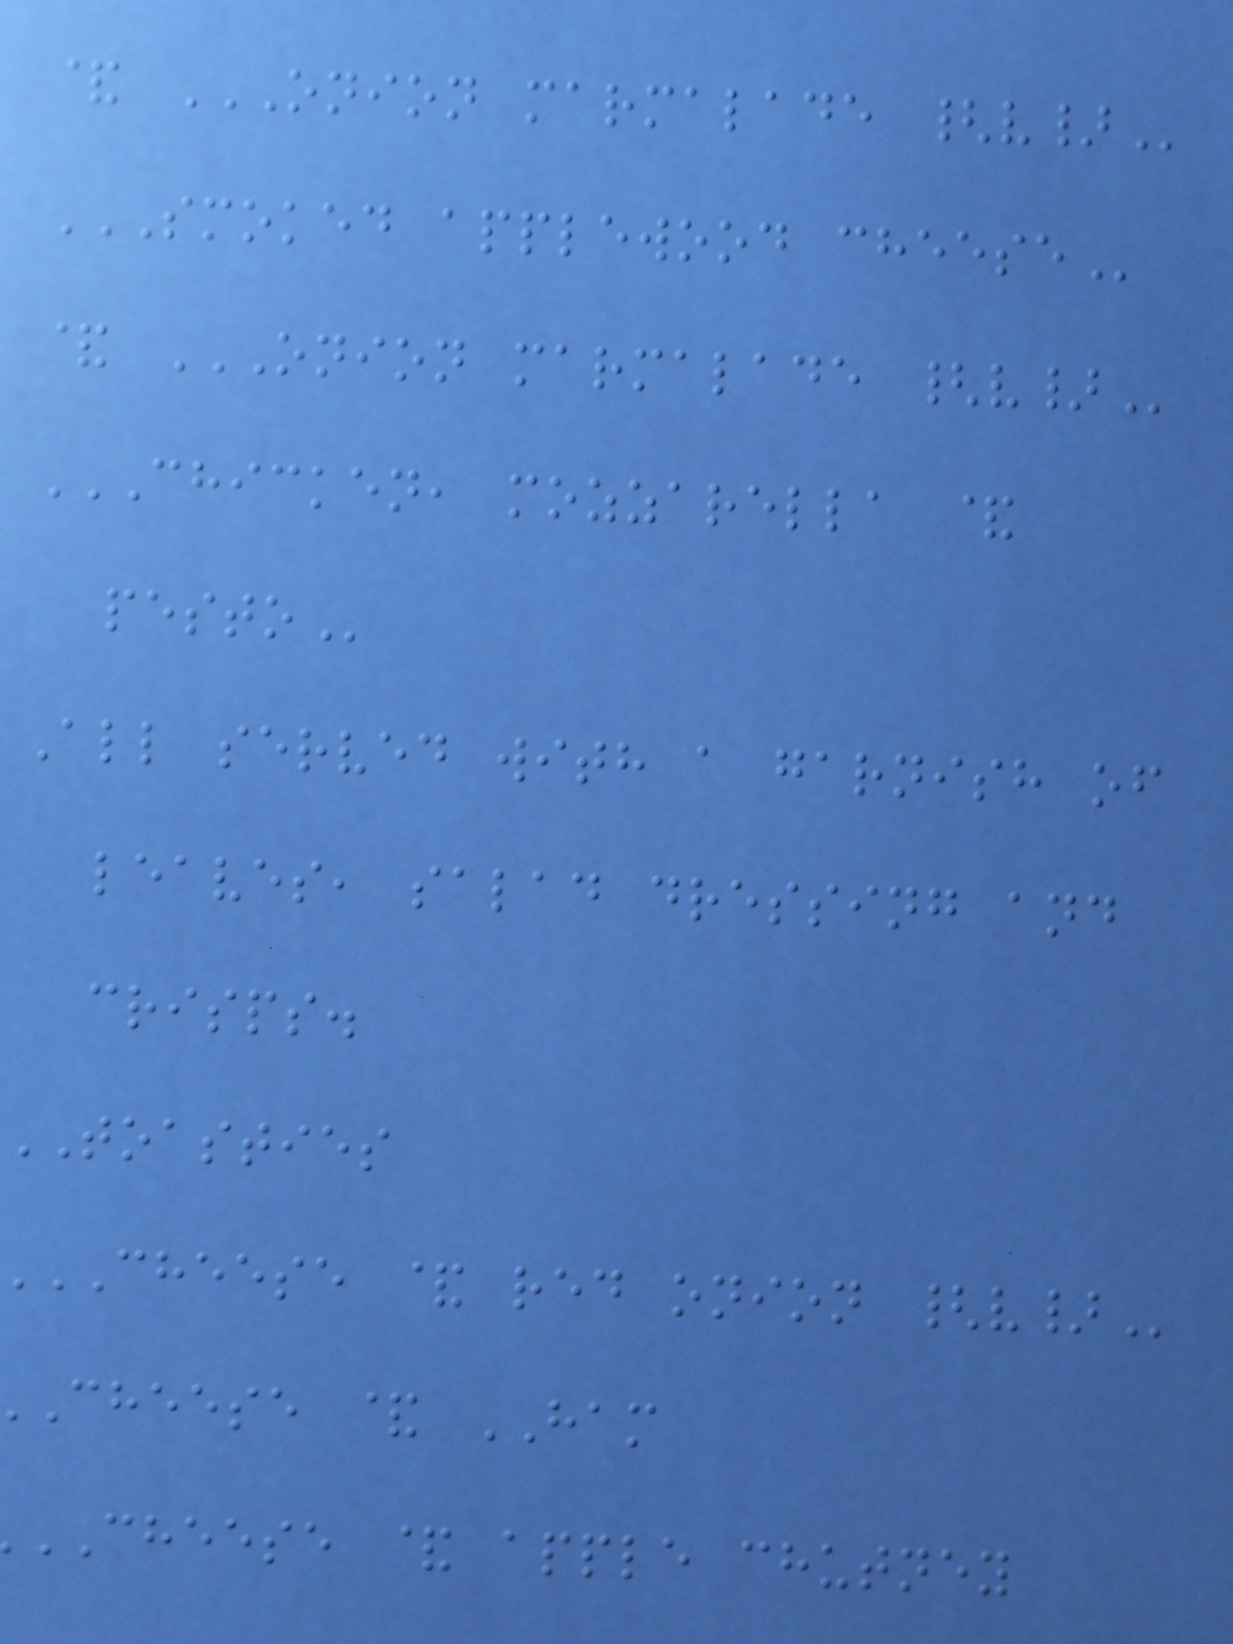& ONION MARMALADE {V}
SMOKED APPLEWOOD CHEESE
& ONION MARMALADE {V}
CHICKEN, MOZZARELLA &
All served with a garnish of
leaves, salad dressing and
crisps.
TOASTIES
CHEESE & red onion
cheese & HAM
CHEESE & apple chutney
